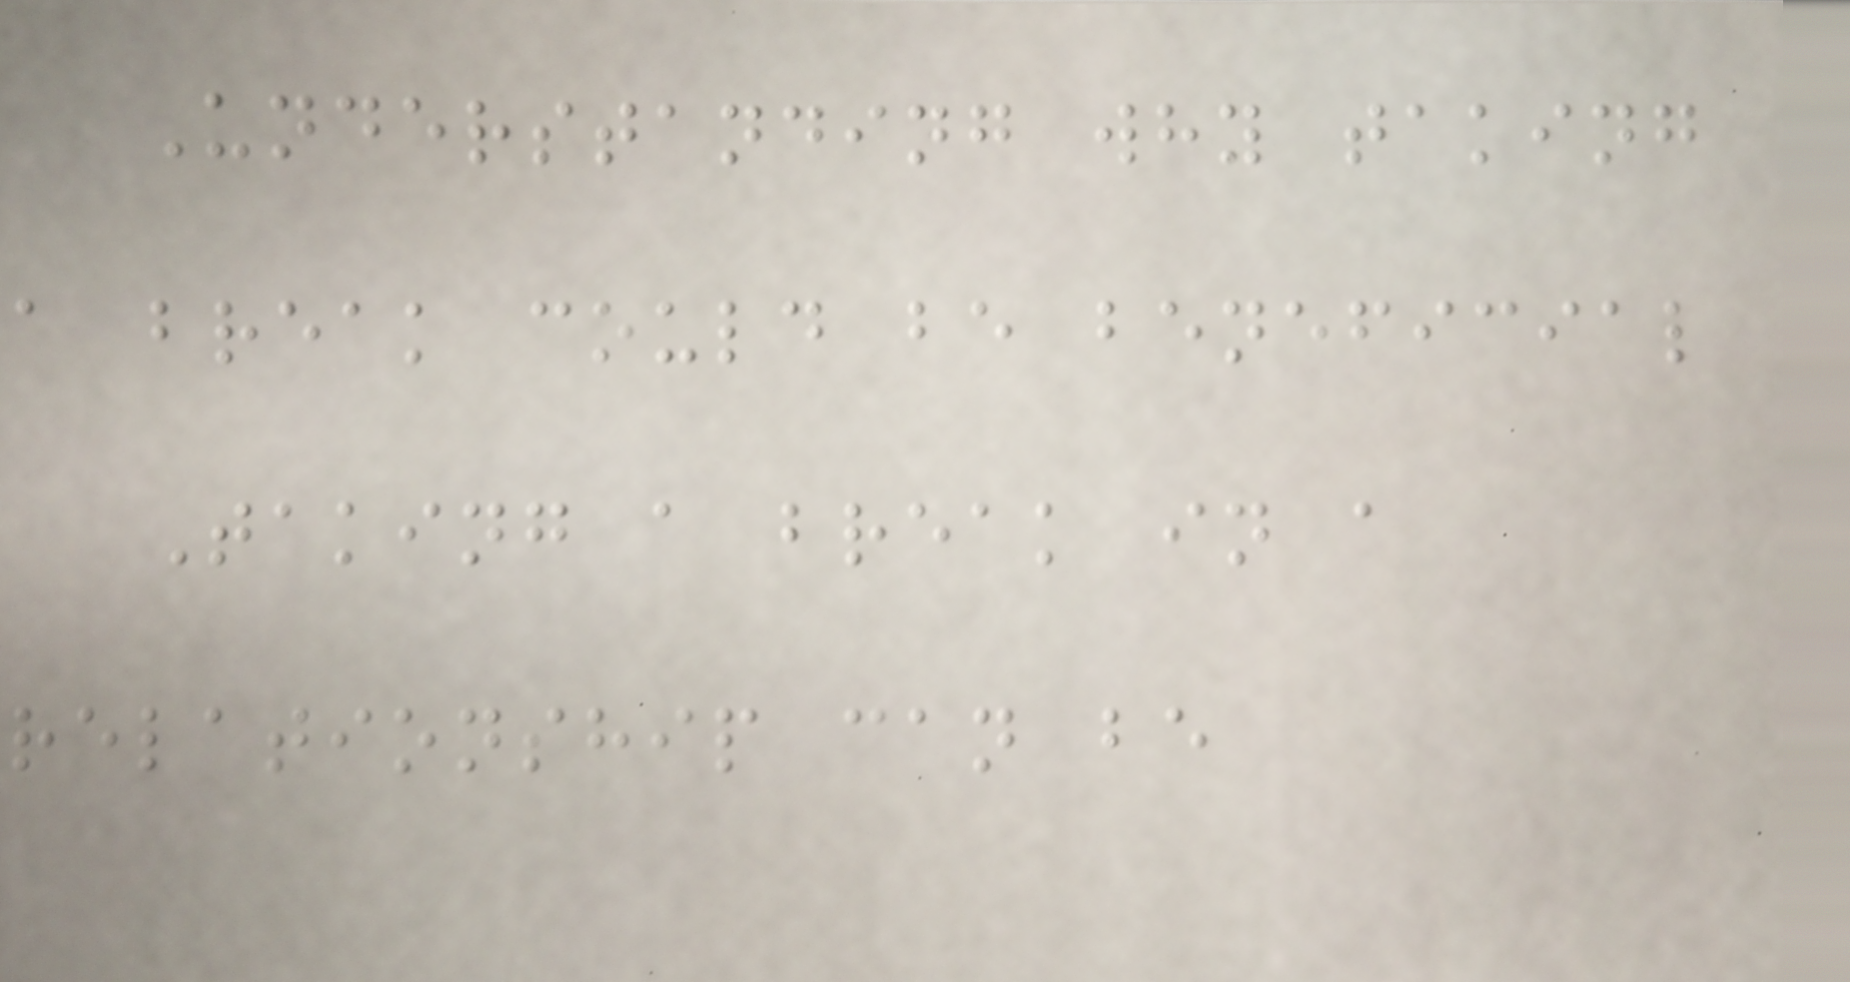Understanding why taking
a break could be beneficial
Taking a break in a
relationship can be
